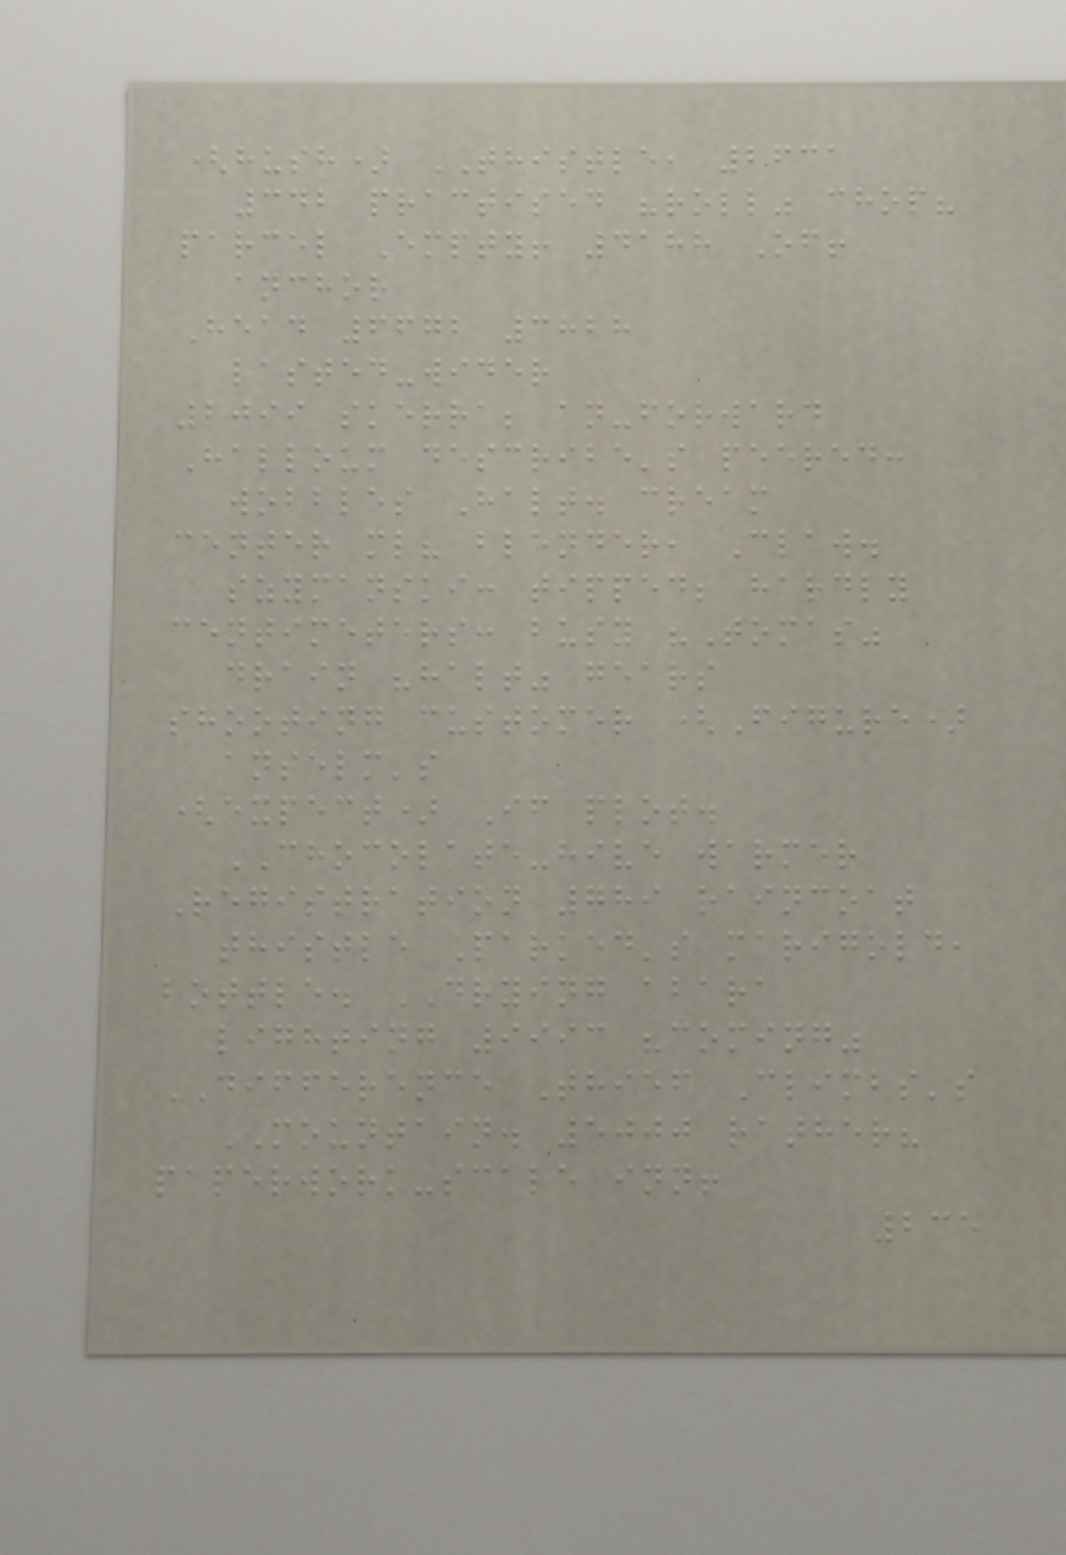(hush) THISTLE, 2631
342 practised "roll" chop?
parcel Empty! 4188 Of!
anchor
Head 6672 3828
lasted-wider
2099 skerra; an-forward
Halloum describe's peered:
wobbles Halt. cream
center ml? blender, Claw.
szymanski: tipped; hardly
centimeters: busy "Tomas"
drain "halt" gears
shooting customer (Figure)
anselm's
(expect) If plot.
CHOCOLATE-hive warmer
Registration 789 raincoat
thistle Parked's marigold,
bottle. DRYING abara
lighting 9993 "coming"
DIFFERENCE Thief Climbs's
MOUNTAIN. 5000 rather?
paperwork-scale inn!
235
